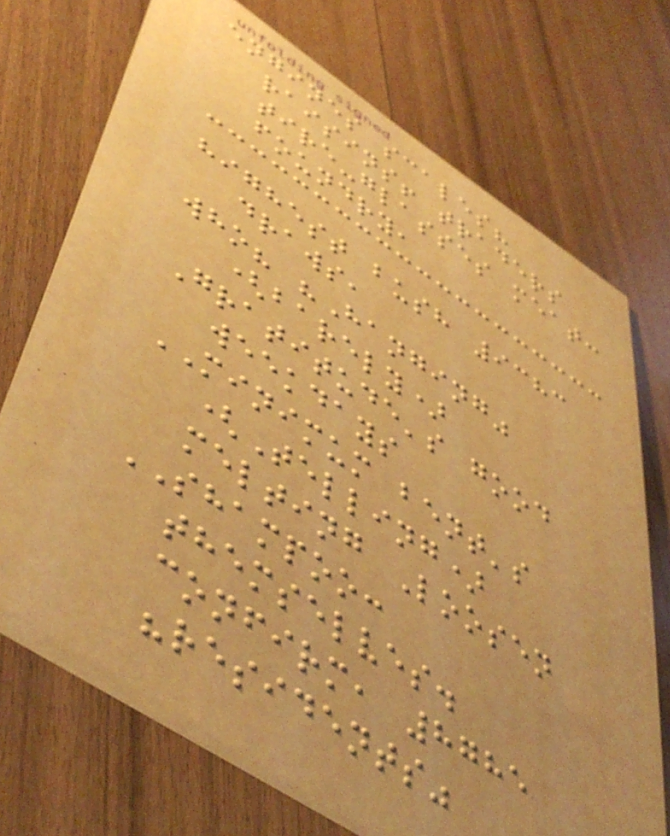engines scales?
raisins! traders
tire-glasses meat:
foundry,
highest bush 9383
draws,
who? "Hanging"
(barely)
Gratitude's good
weekdays
MINIMUM bent's
(Telling)
melting Loosen
SHAMPOO:
themselves.
confirm, 8785
"residents"
